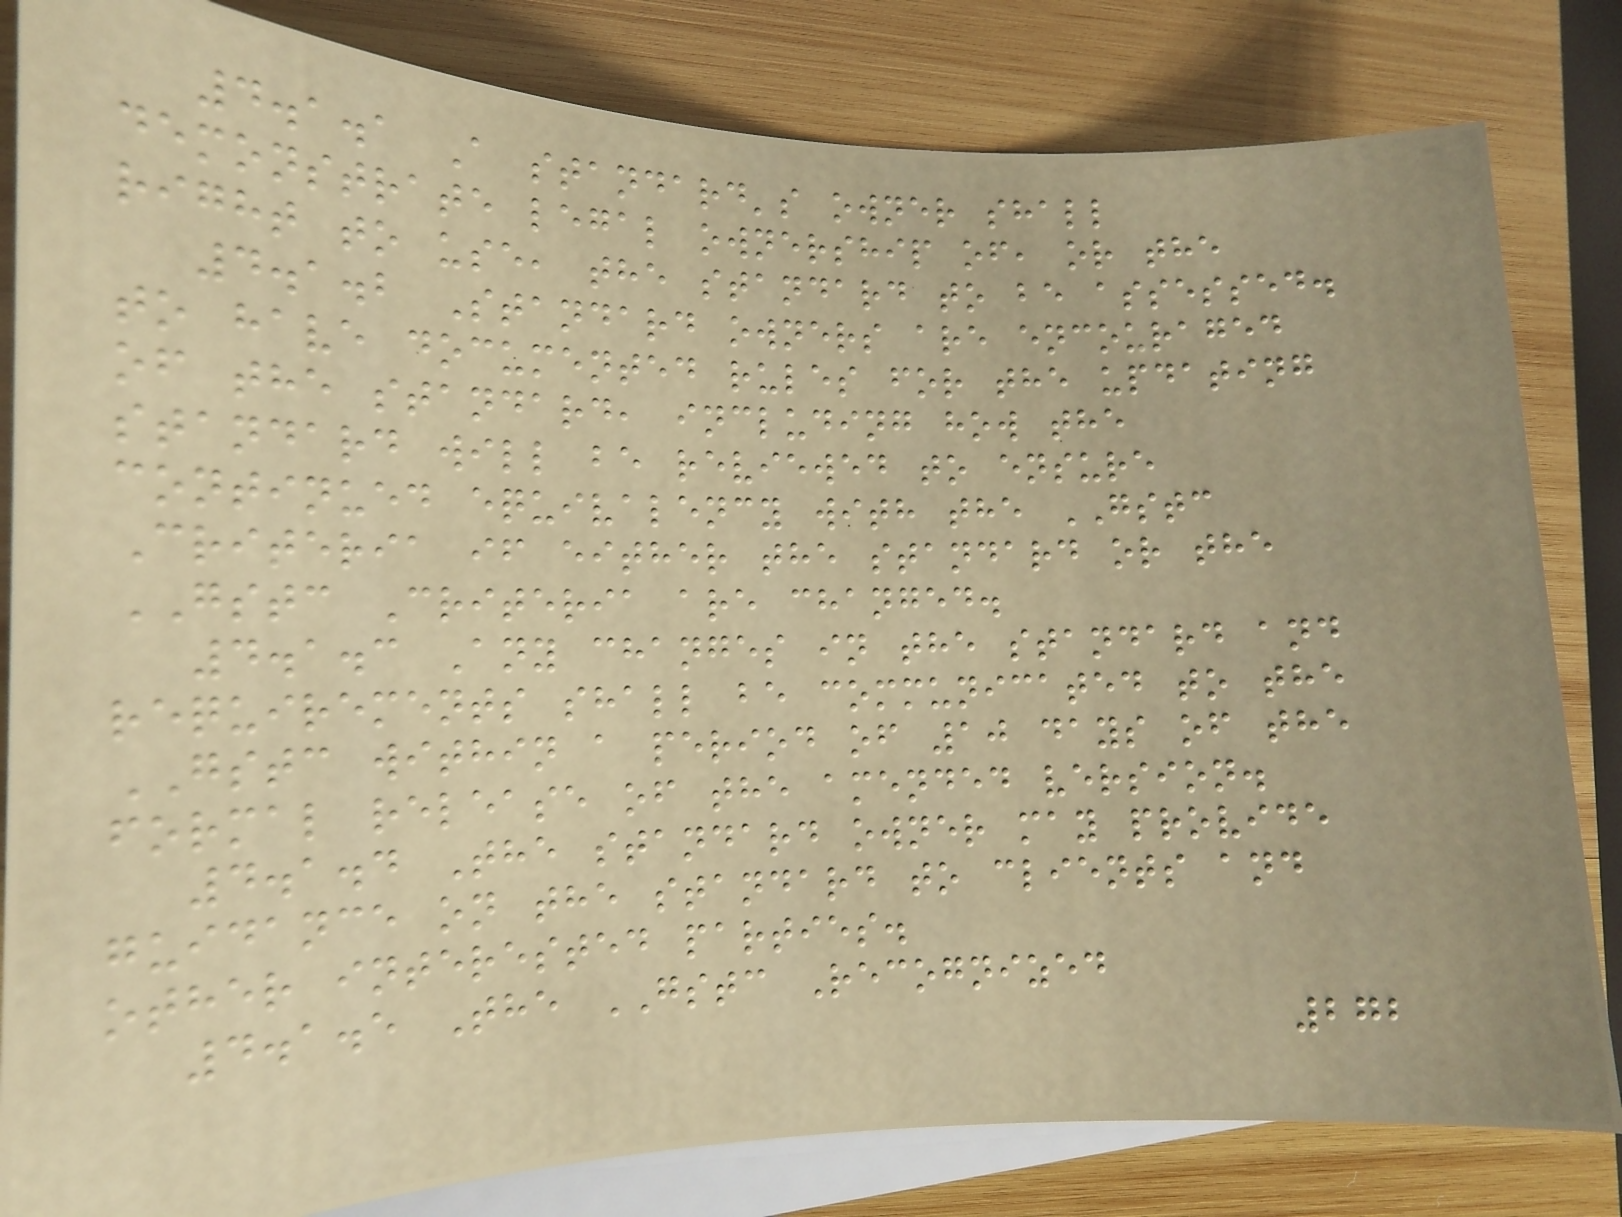4.1.1 A standard's owner shall
demonstrate legal ownership of, or the
right to use, the standard to be assessed.
4.1.2 Standard owners are encouraged
to have documented rules for the updating
of the standard, including how the
standard will be reviewed to ensure
continued equivalency with the GSTC
Criteria if either the standard or the
GSTC Criteria are changed.
4.1.3 Any changes in the standard and
requirements shall be communicated to the
GSTC within a period of 10 days of the
formal release of the amended version.
4.1.4 The standard owner may provide
guidance on the standard to clients and
other interested parties.
4.1.5 The GSTC Recognized
272
